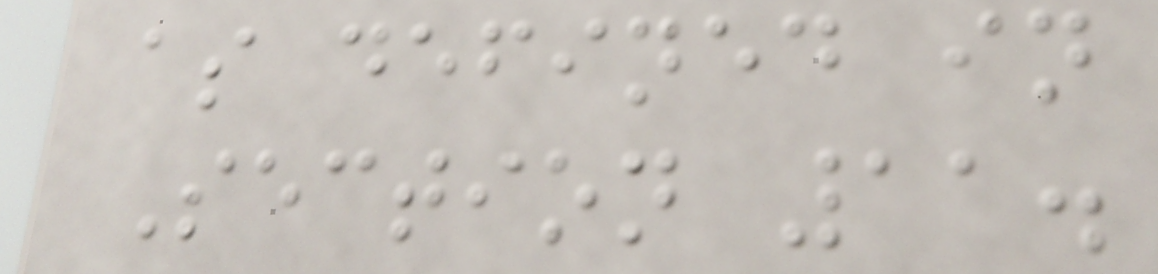as defined in
Section 11.
